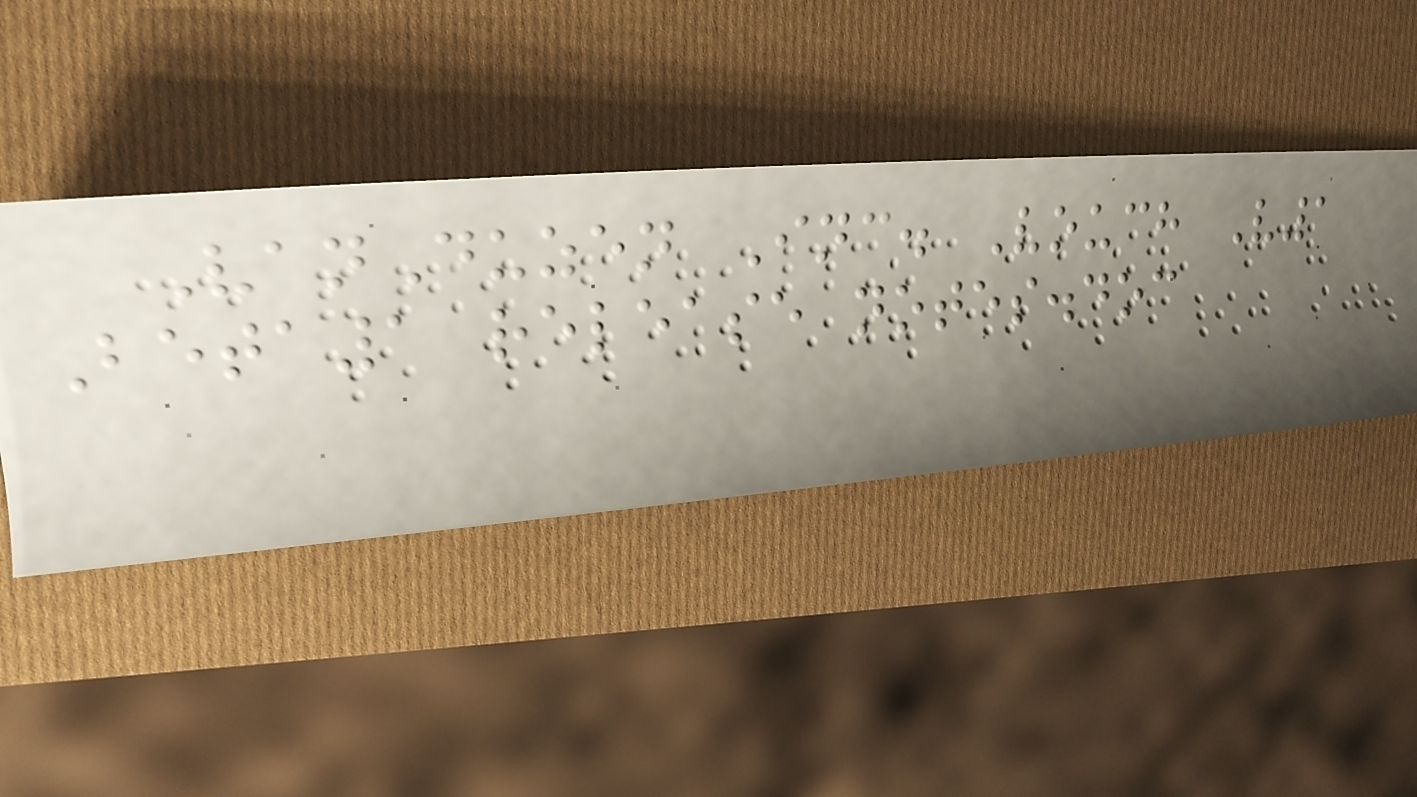VanDuzen Inc. Vouch V1
Beta1 release notes.doc
